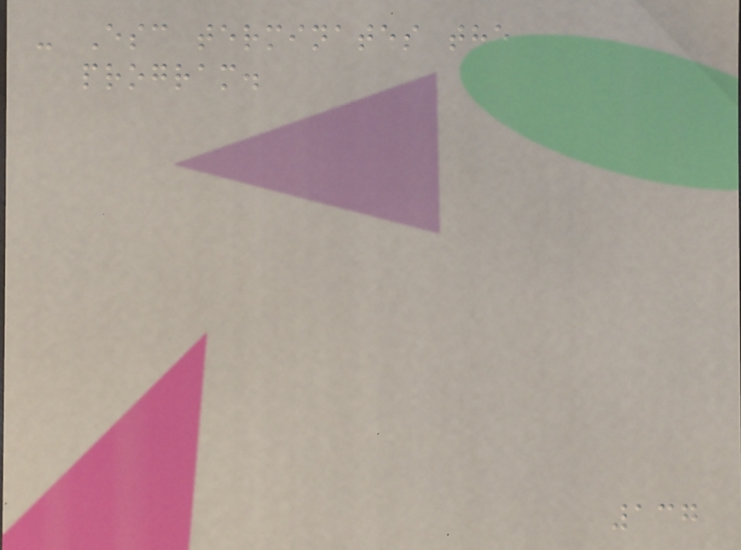- Esc terminates the
program.
137
